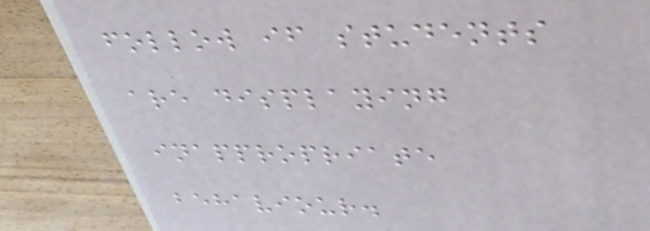follow if students
are displaying
inappropriate
behaviour.
